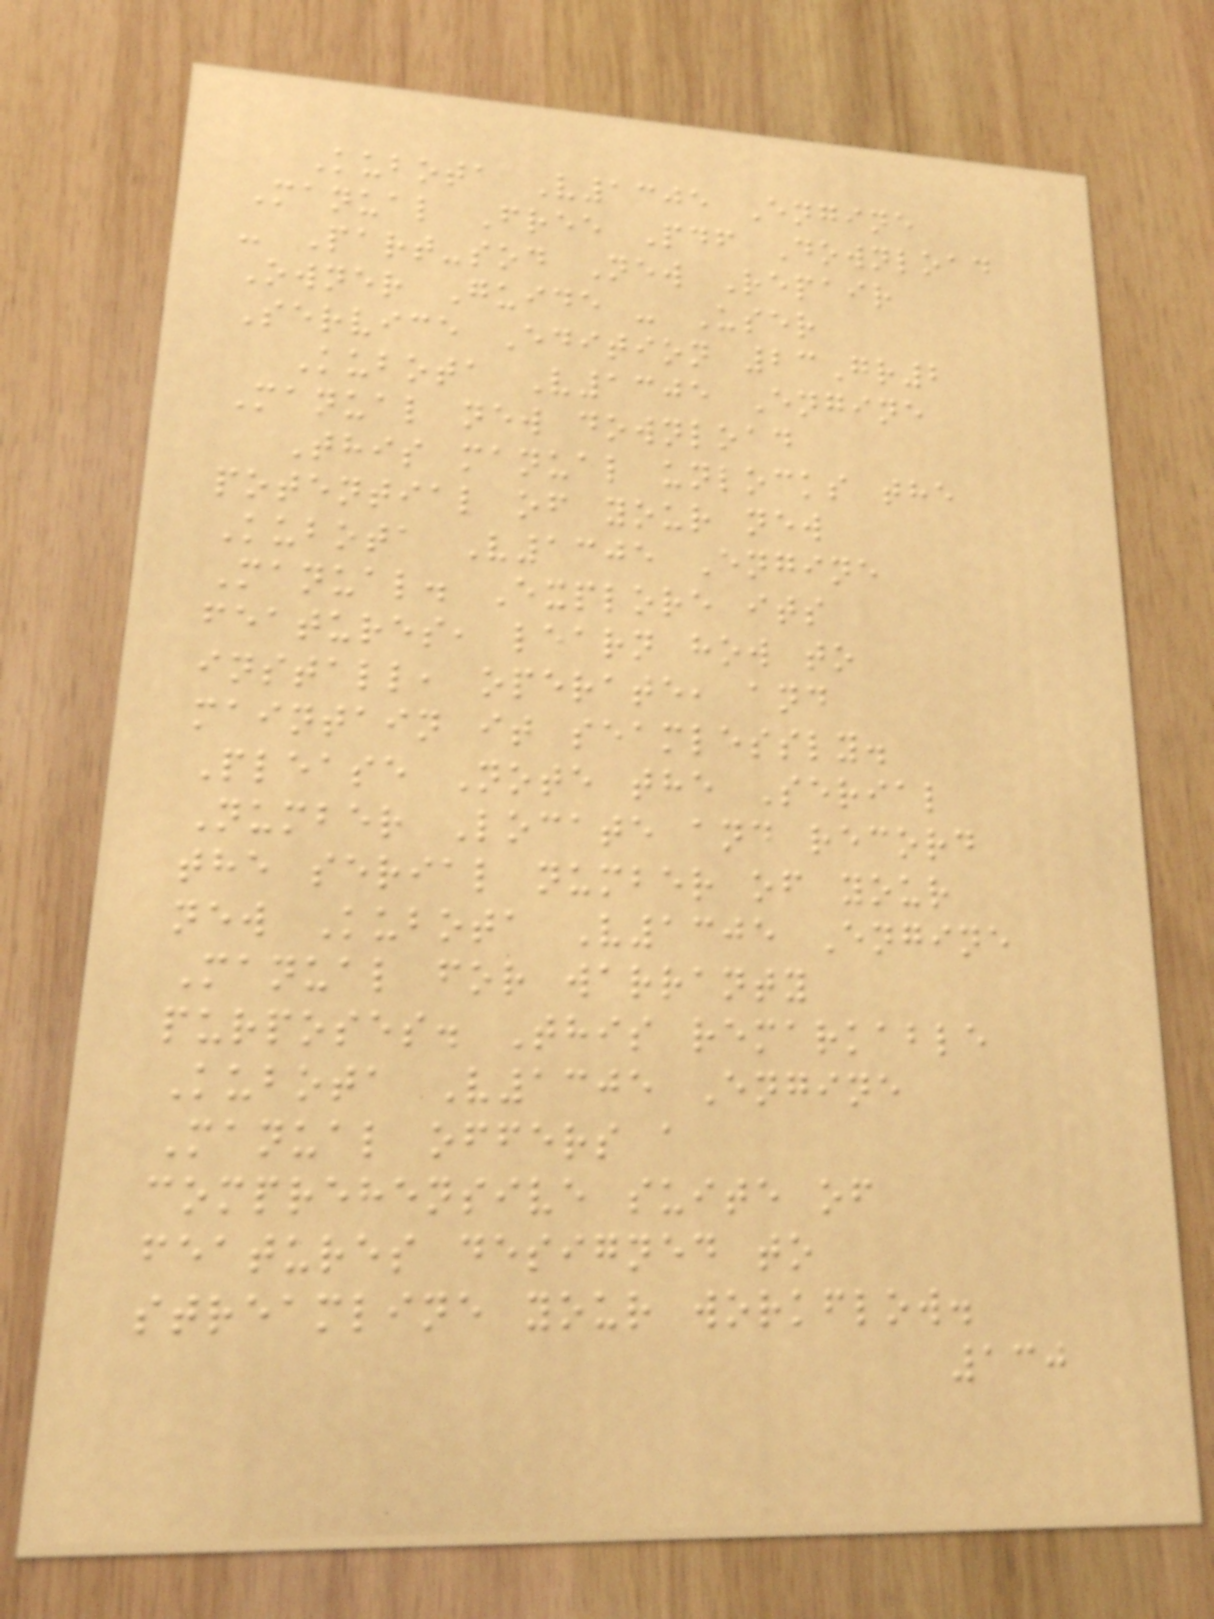Kubota V1305 Engine
Manual Free Pdf Download
- Part-sod New Repair
Owner Guide - User
Service Edition 23Gr2
Kubota V1305 Engine
Manual new download
This manual unlocks the
potential of your new
Kubota V1305 Engine
Manual. Explore its
features, learn how to
install, operate, and
maintain it seamlessly.
Please Note the Serial
Number Locate and record
the serial number of your
new Kubota V1305 Engine
Manual for warranty
purposes. This remarkable
Kubota V1305 Engine
Manual offers a
comprehensive suite of
features designed to
streamline your workflow.
130
